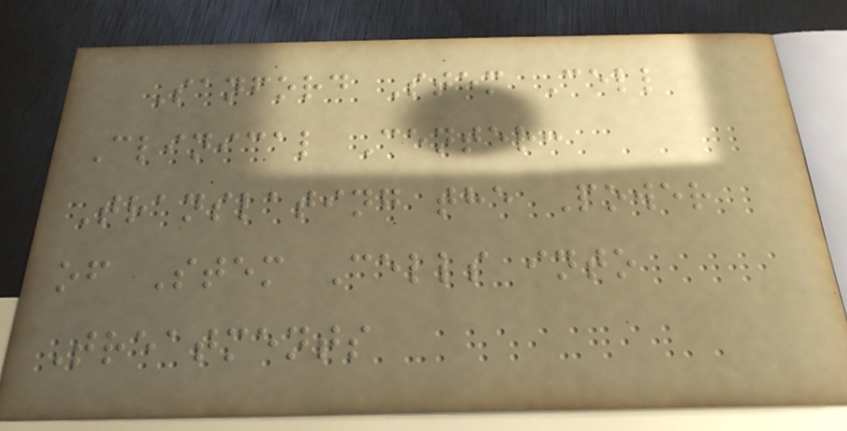Sanford Stem Cell
Clinical Center:
Translating the Power
of Stem Cells into
Treatments
